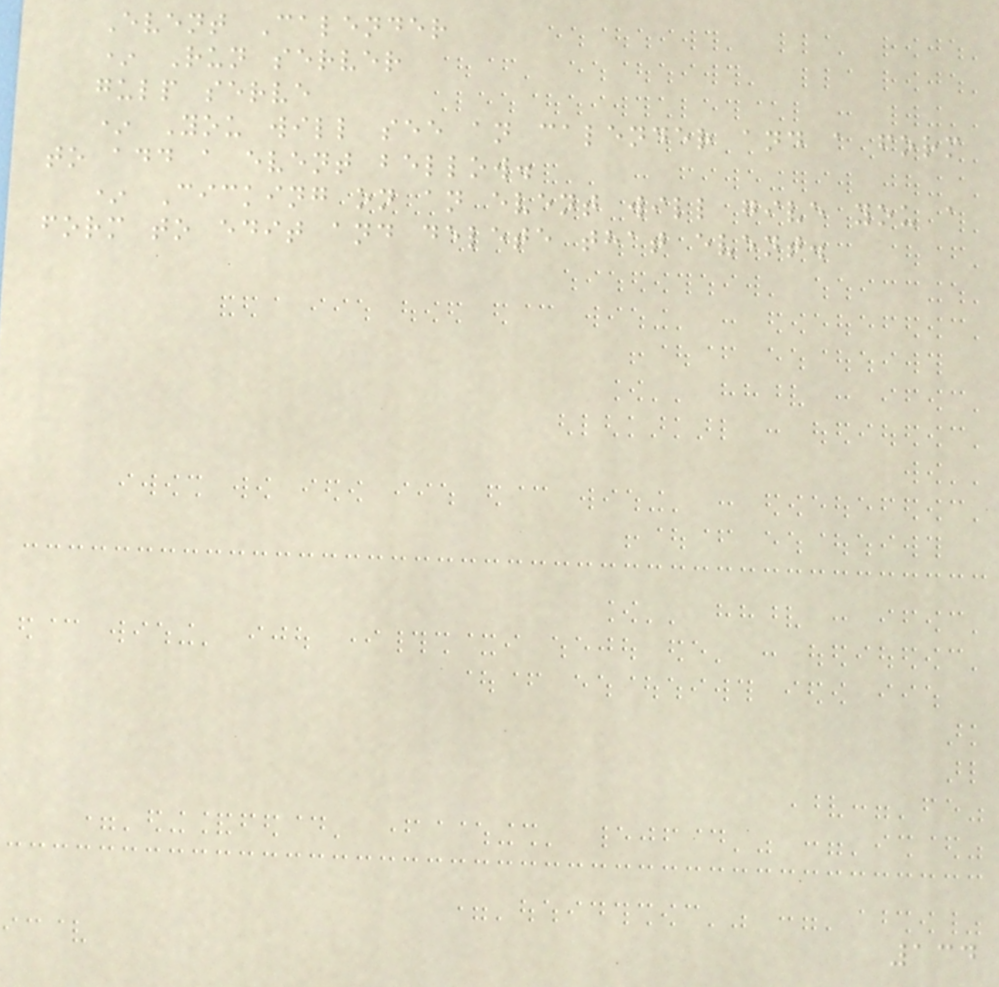Event Calender
* Run server
gulp serve
* You will see an calender and a form
to add a event bellow.
* Cicking on an event will give you a
form to edit and delete that event.
134
